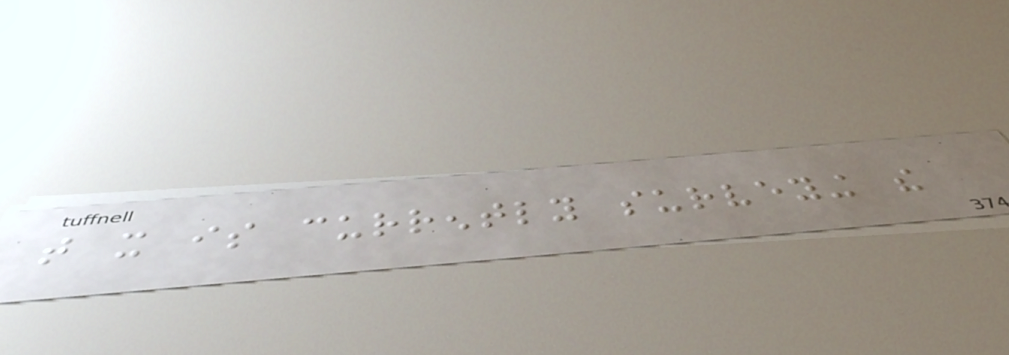that it is currently surveying the
